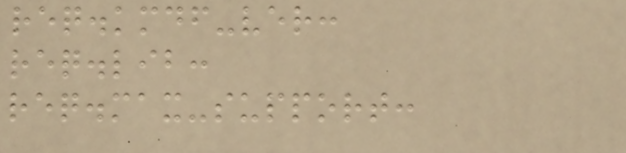req.kmdf-ver:
req.lib:
req.max-support:
